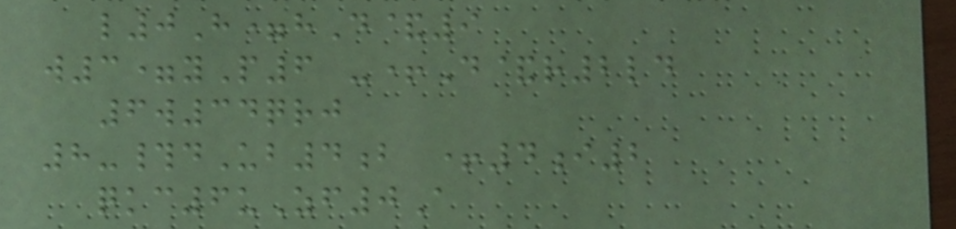l0H=hD&9
w3=yP6 -+D&r2ld
6w34qrj
8-#dUb4b +4i2
qkc6uZf0A
